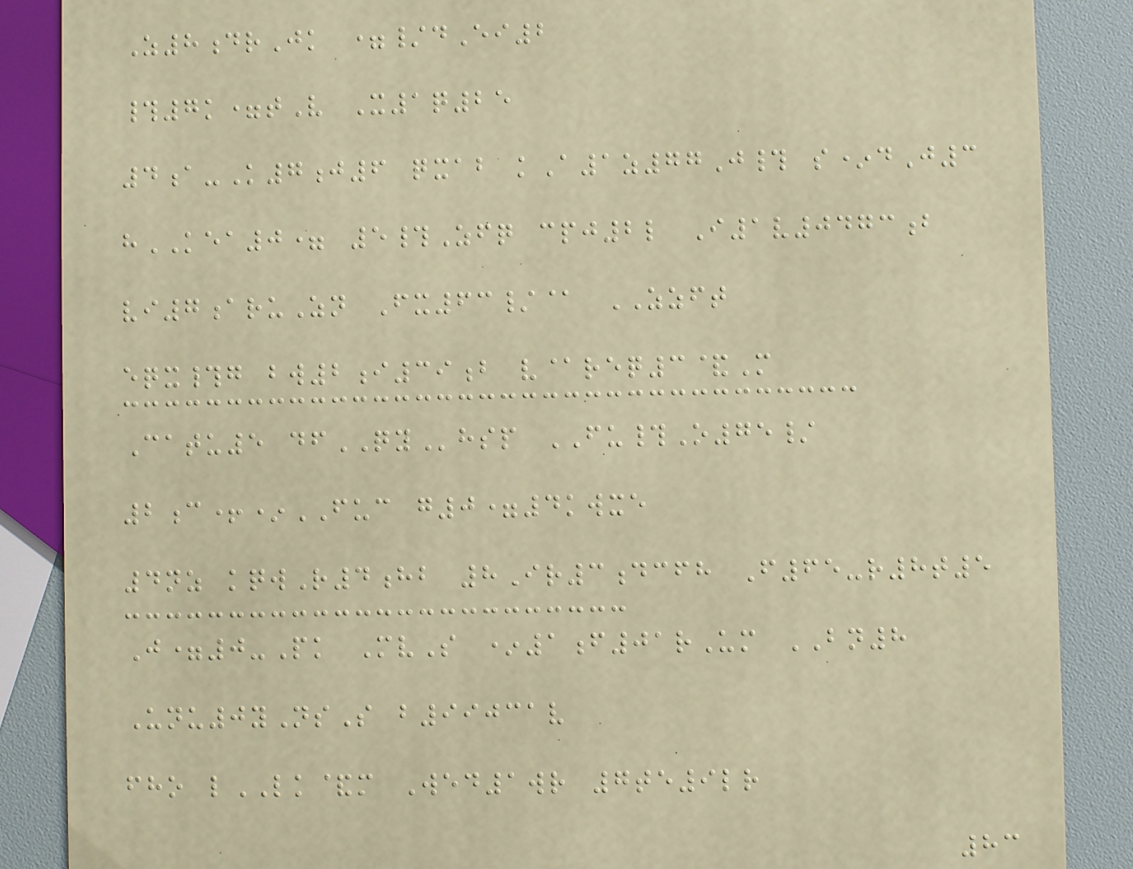Z8drJk =/dEi2
#7k=tV X1q25
4a-K7j6 qxab kA1z77J# s*dJ3
hKEA0= 5#Zfq cpj2l I1v0473b
vi7aruZn Fx63/@ ZZFT
eqx#g bw2i39b v@req3&M
Catu5 dfQYhsp FU#O75/
2c+*FUC g0=4kwxe
4nz kqwR4hb 8Ir3dcfh F65-r8t5
J=0-Pk MvS *1f01rUm BN8
Unu0yNsS b99031v
fho lLK&m Wed1wr 7te9lr
83
